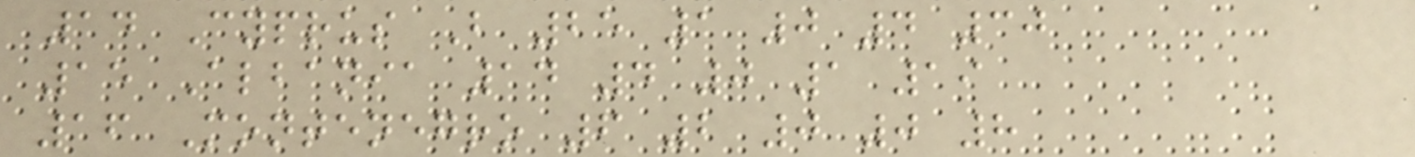14 Cyprus B 25 1 0 4 30
15 Albania 14 4 0 1 19
16 Montenegro 6 2 0 0 8
